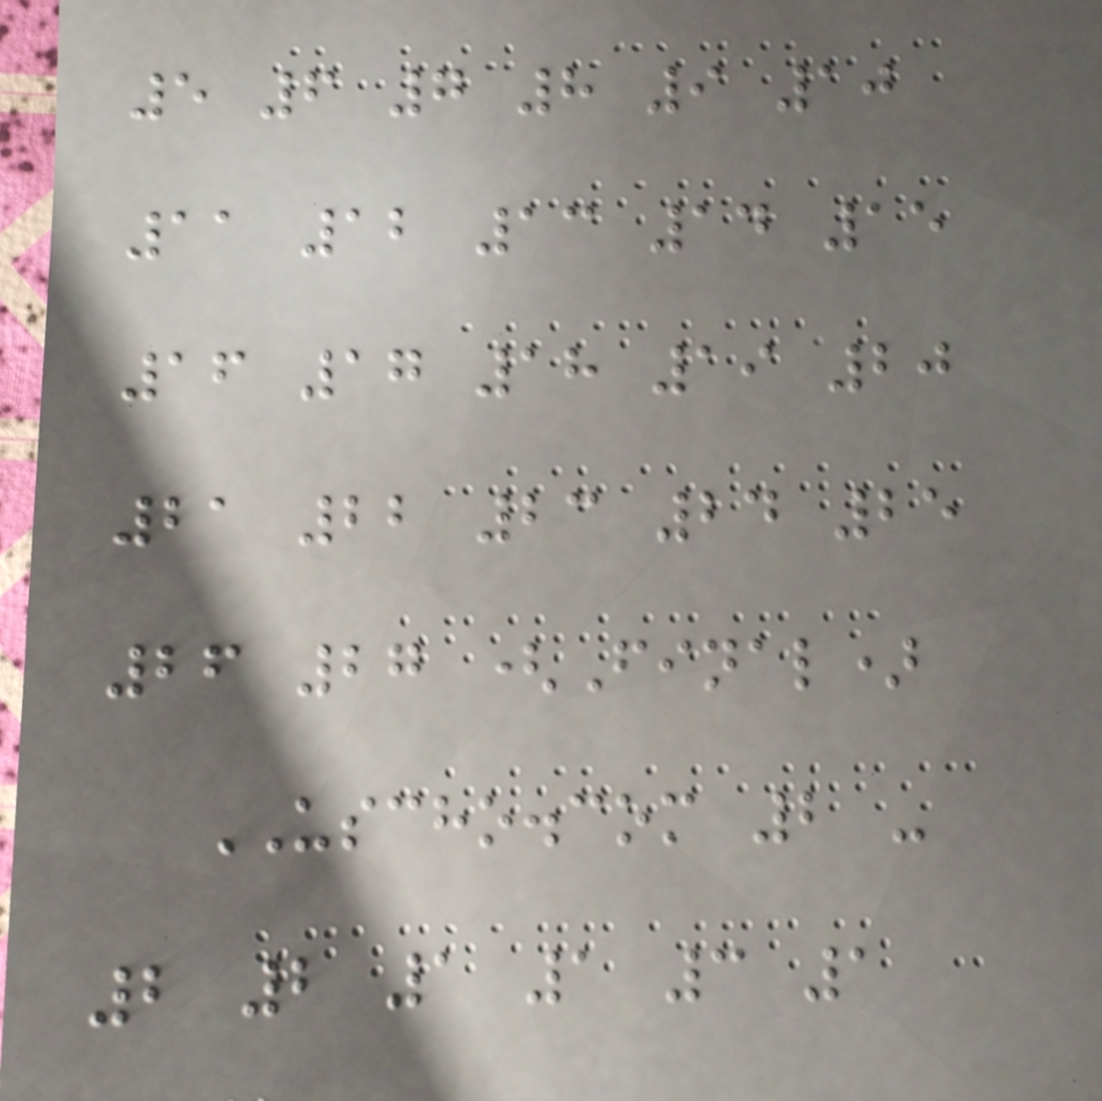5 6 7 8 9 10
11 12 13 14 15
16 17 18 19 20
21 22 23 24 25
26 27 (Final)
USCHO.com 2 -
2 2 1 1 3 1
